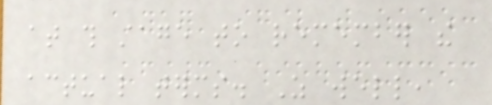at this stage to remember the
actual terms. As well,
